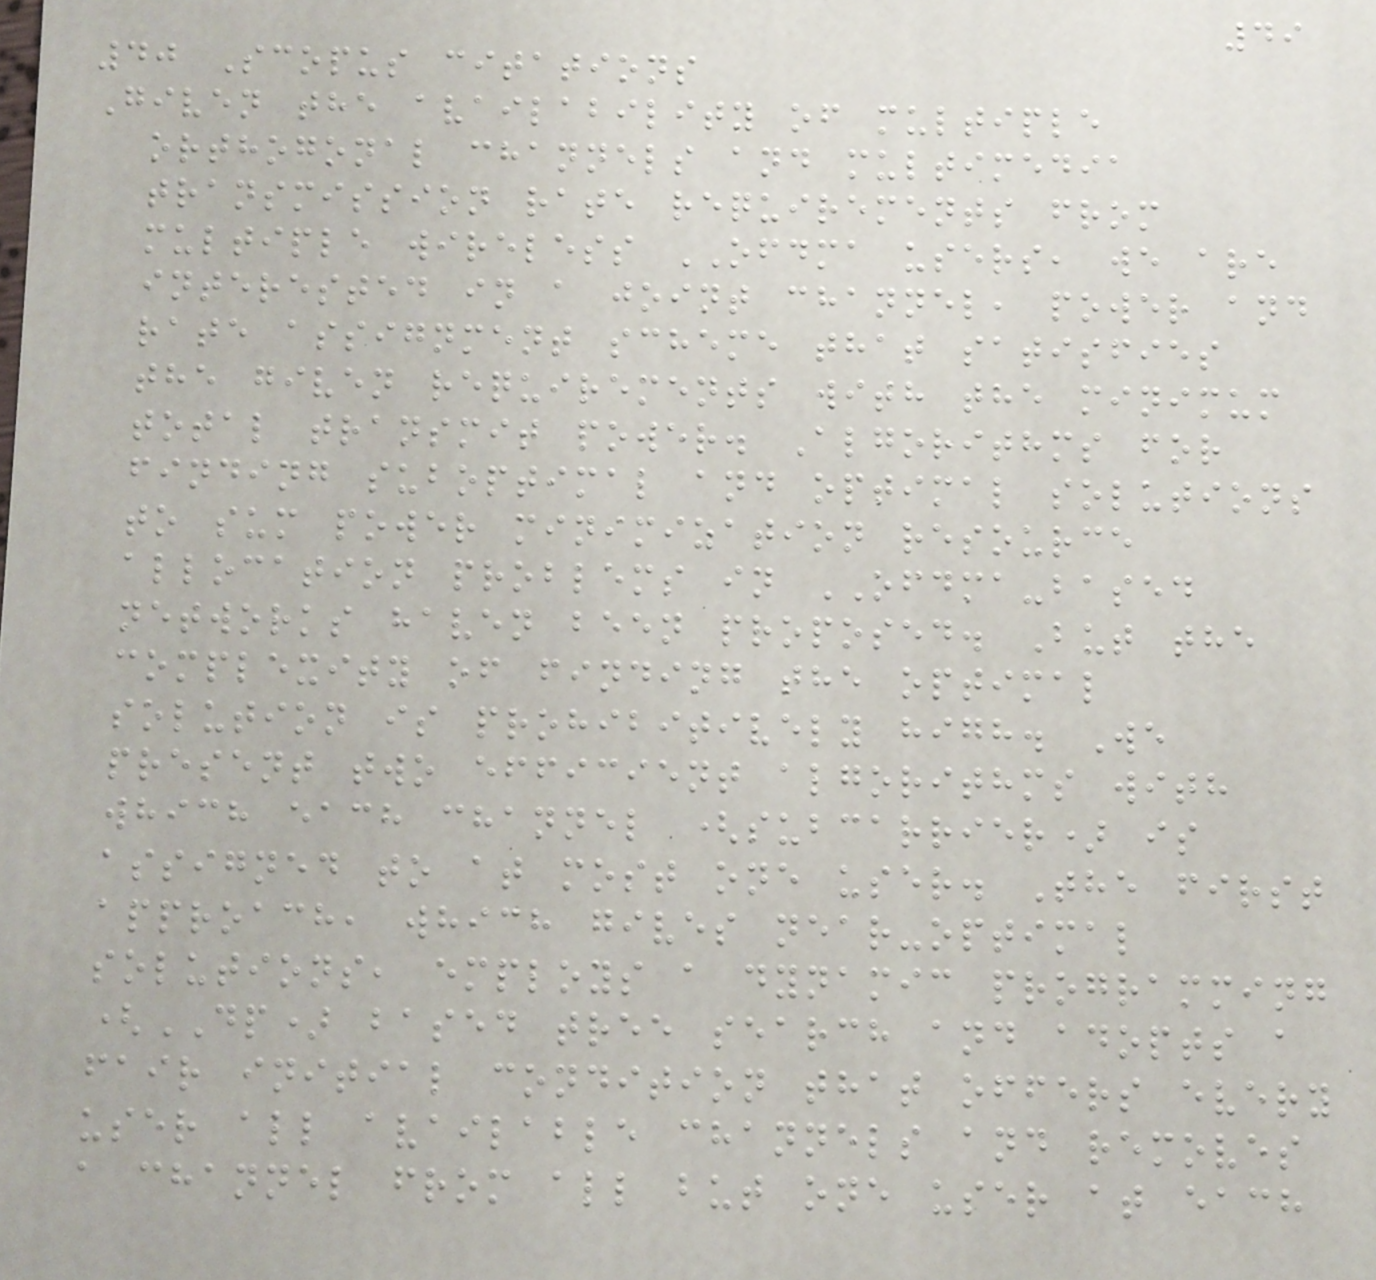49
40 Scopus citations
Given the availability of multiple
orthogonal channels and multimedia
transmission rate requirements from
multiple wireless OFDMA users, we are
interested in a joint channel, power and
rate assignment scheme that satisfies
the given requirements with the minimum
total transmit power. Algorithms for
finding suboptimal and optimal solutions
to sum power minimization resource
allocation problems in OFDMA-based
networks haven been proposed. But the
complexity of finding the optimal
solution is prohibitively high. We
present two efficient algorithms with
which each channel (subcarrier) is
assigned to at most one user. The first
approach, which gives near-optimal
solutions, employs a dynamic programming
(DP) based tree search and adopts a
fair initial condition that offers every
user all available channels and removes
a channel from all but one user at each
